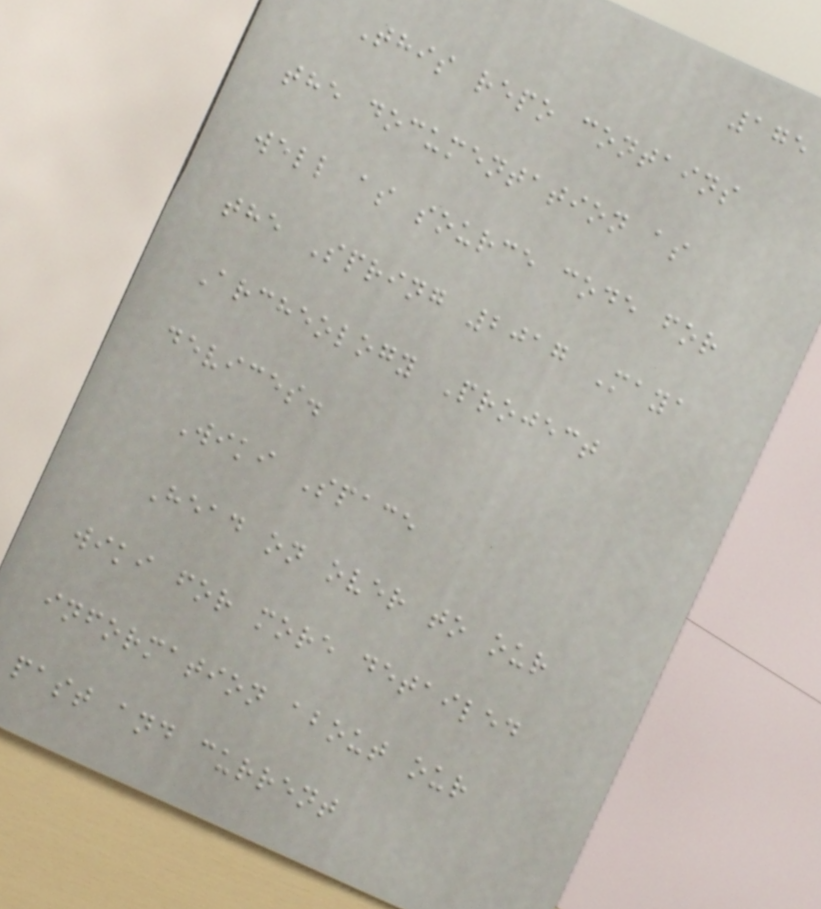175
This repo contains
the documentation as
well as source code for
the Spring 2017 Maya
Archeology Project
devices.
Wiki Space
Head on over to our
wiki for more detailed
information about our
past and current
